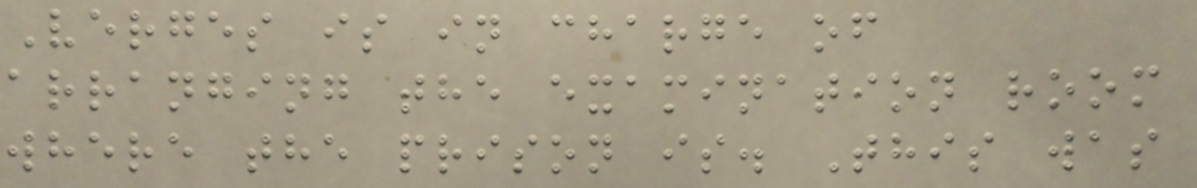Verges is in charge of
arranging the examination room
where the prison is. This was
